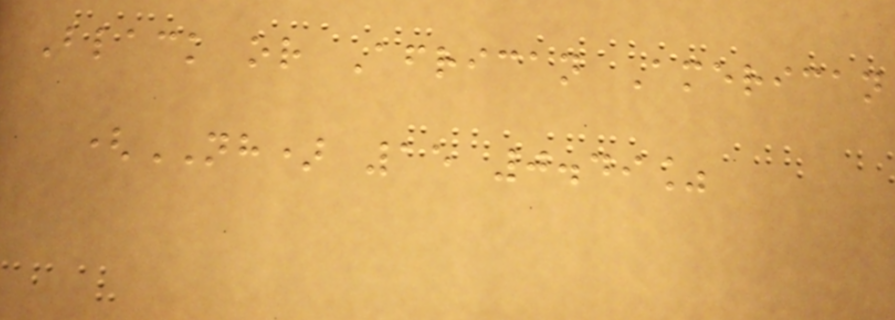Black or African American
(NH) 15 0.49%
